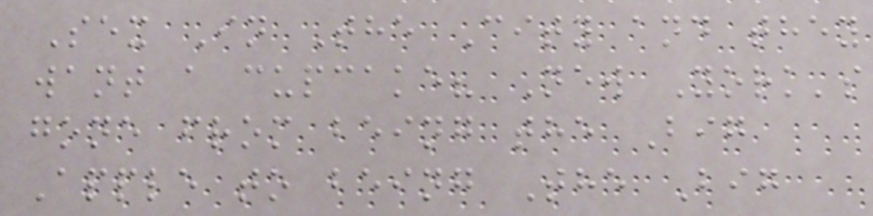Sex In The City and they
want a cupcake? New York's
gone from being the Big
Apple to being The Big
